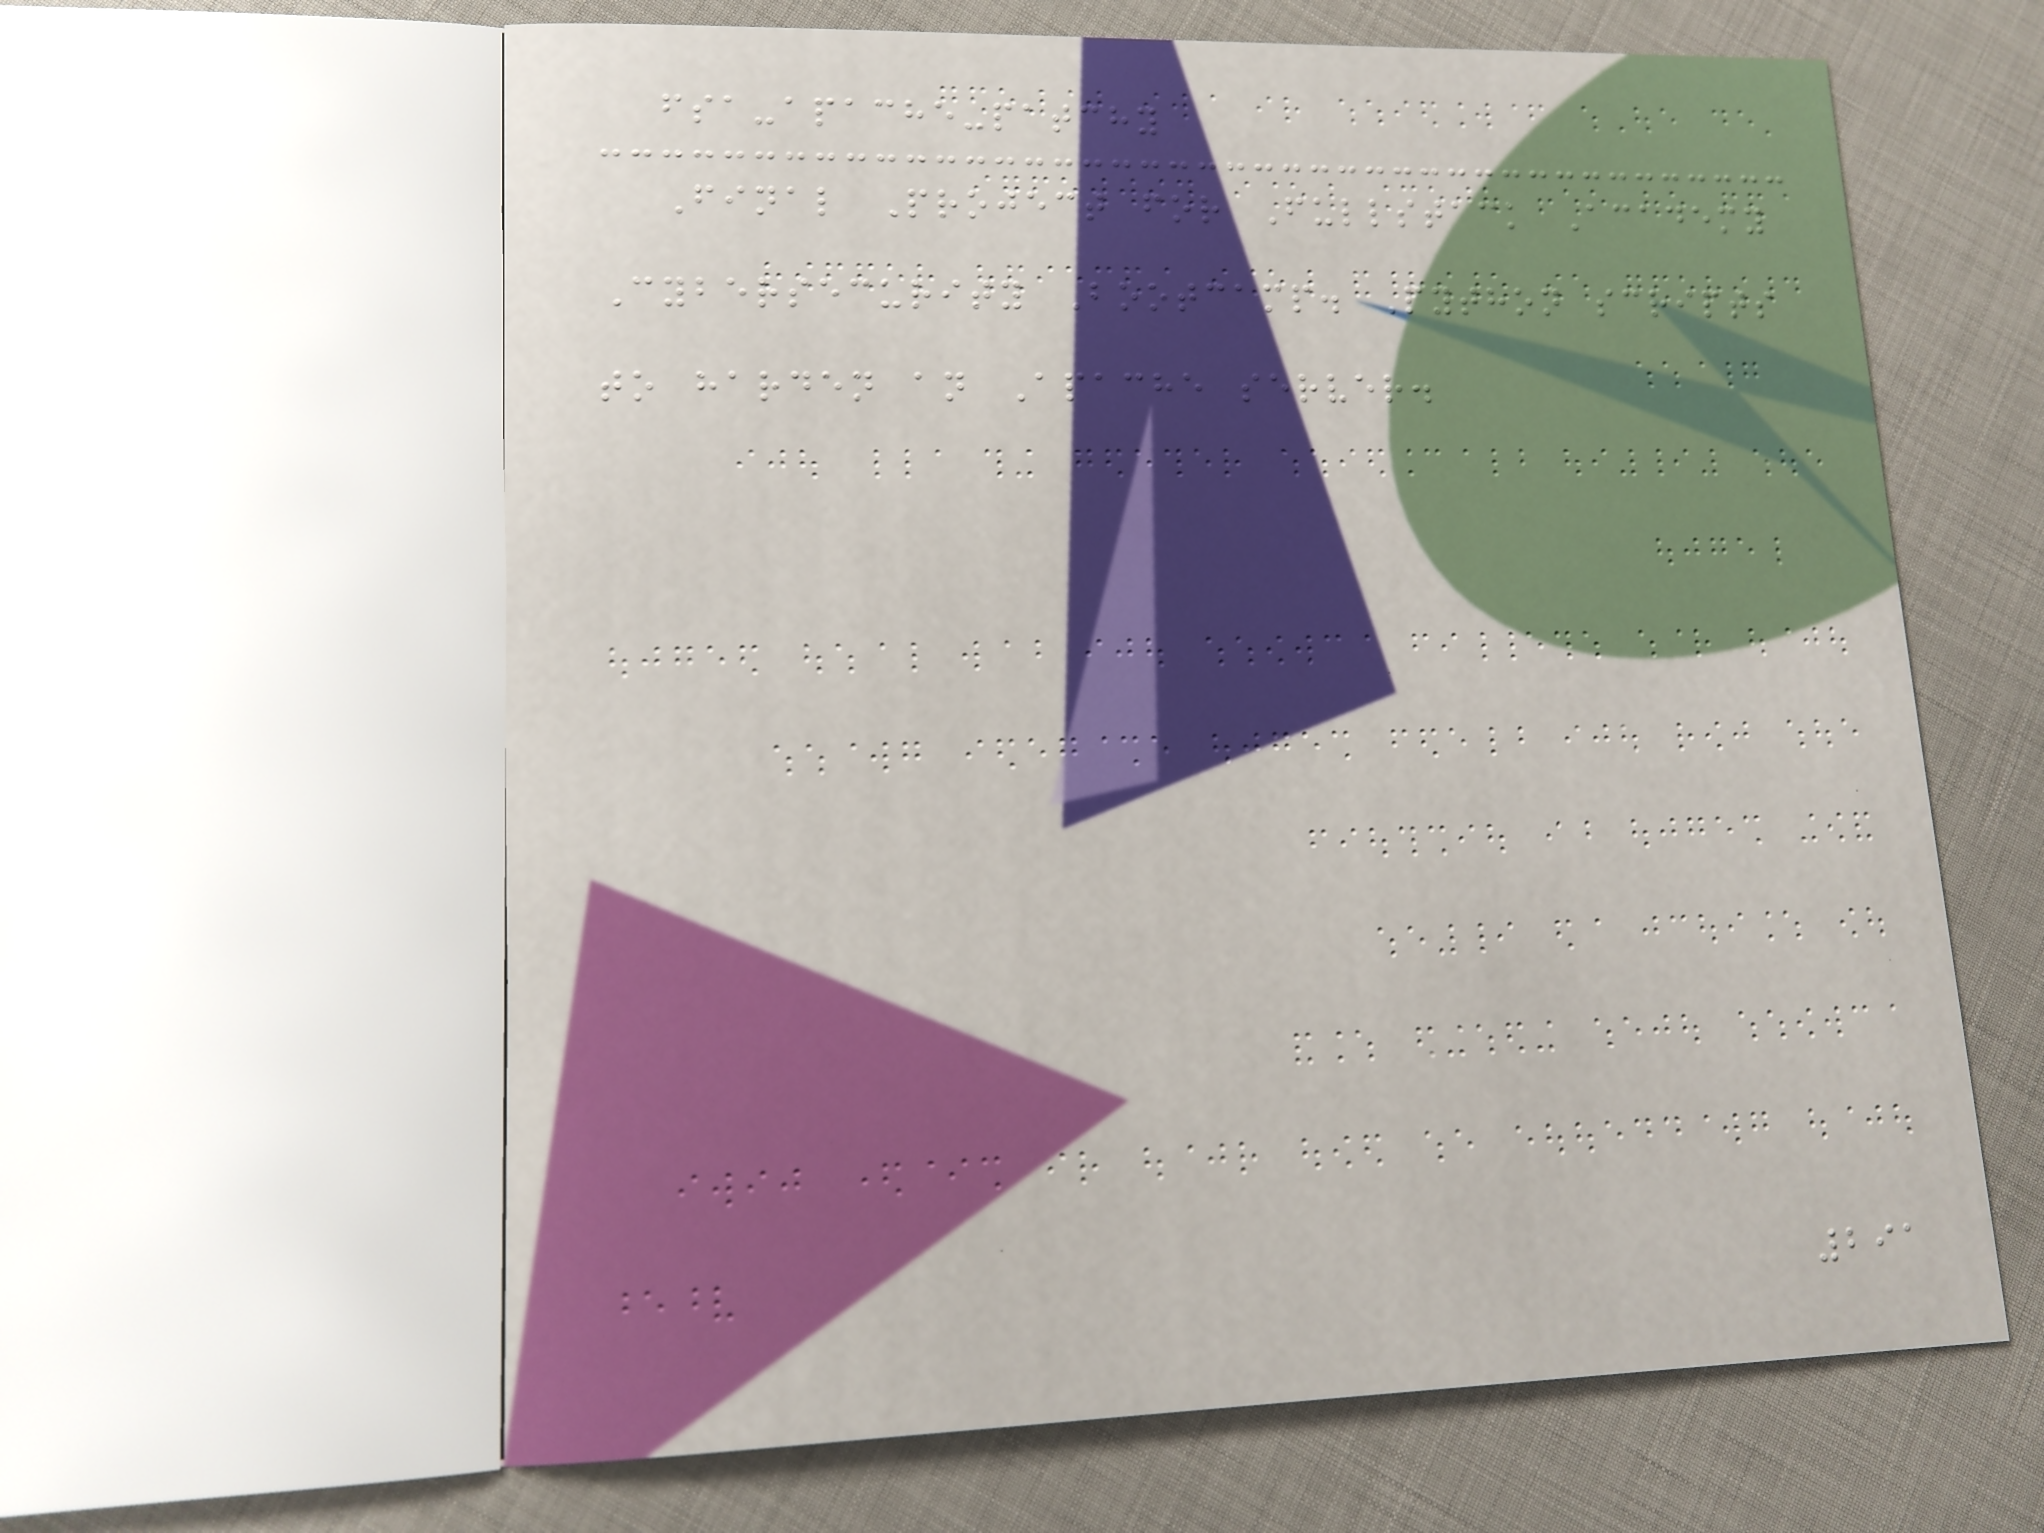fsa-apache-patchy
Final Project for Fullstack Academy
Cybersecurity Bootcamp. Python scripts
to harden an Apache server.
291
